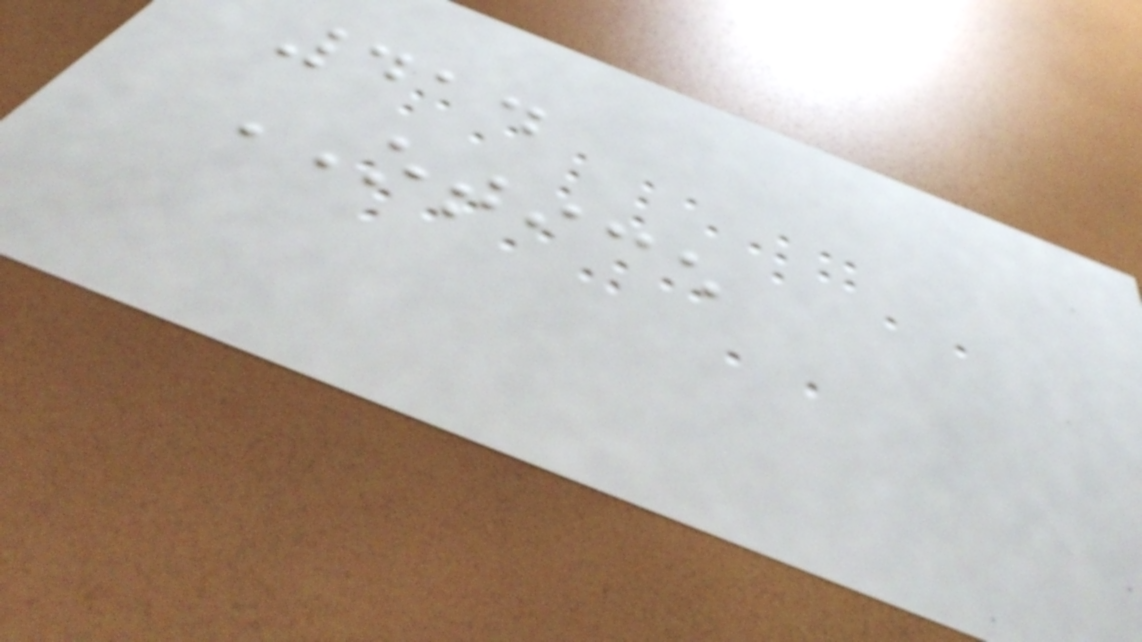414
OTICE
